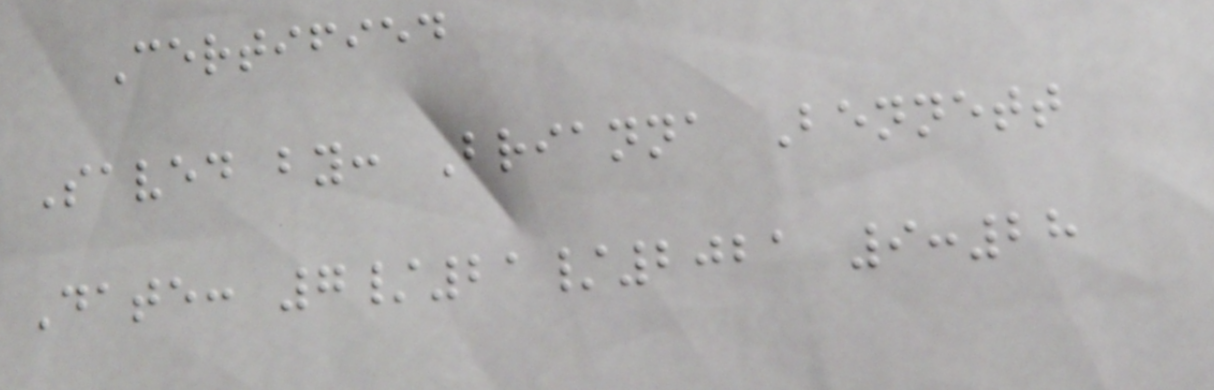Certified
Saved by: Brianna Bennett
Date: 7/21/2021 9:28
